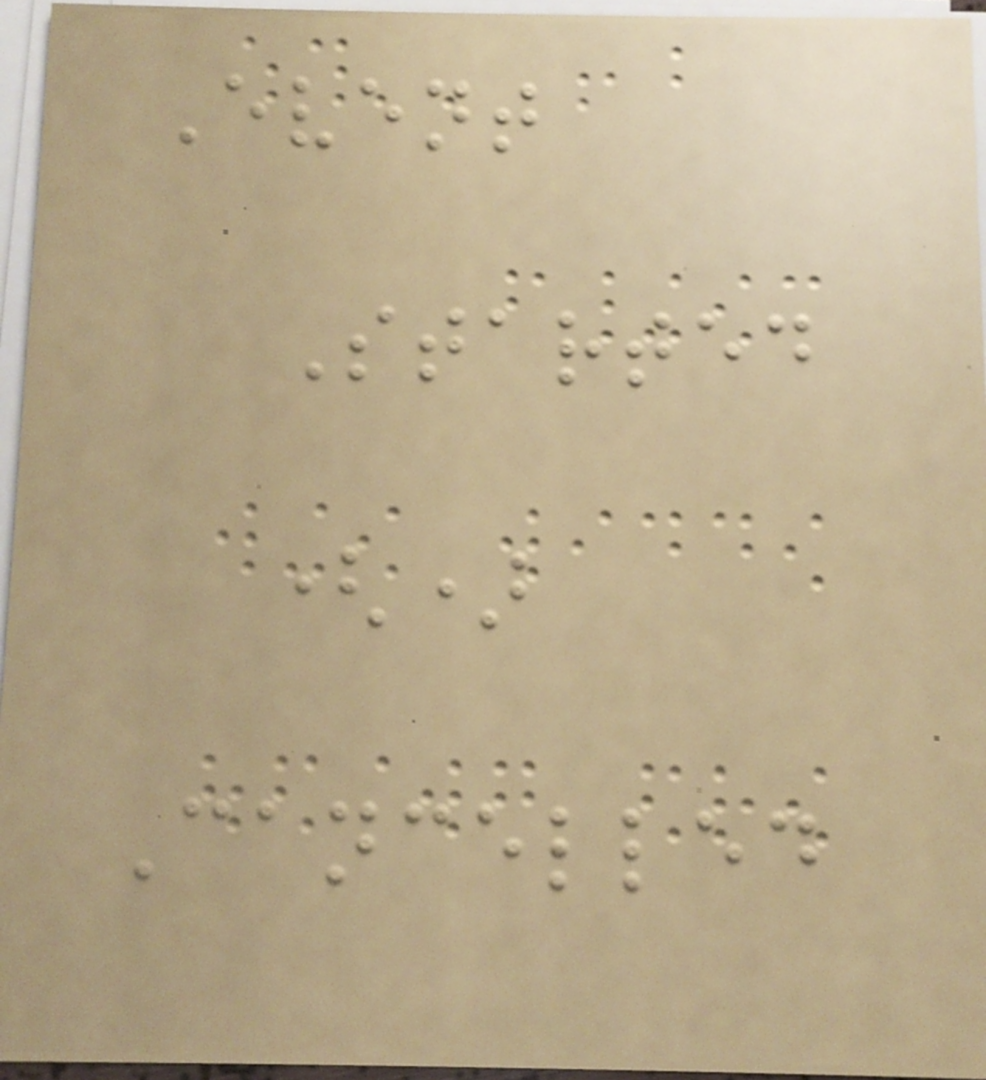Event
Started
()
Cancelled
